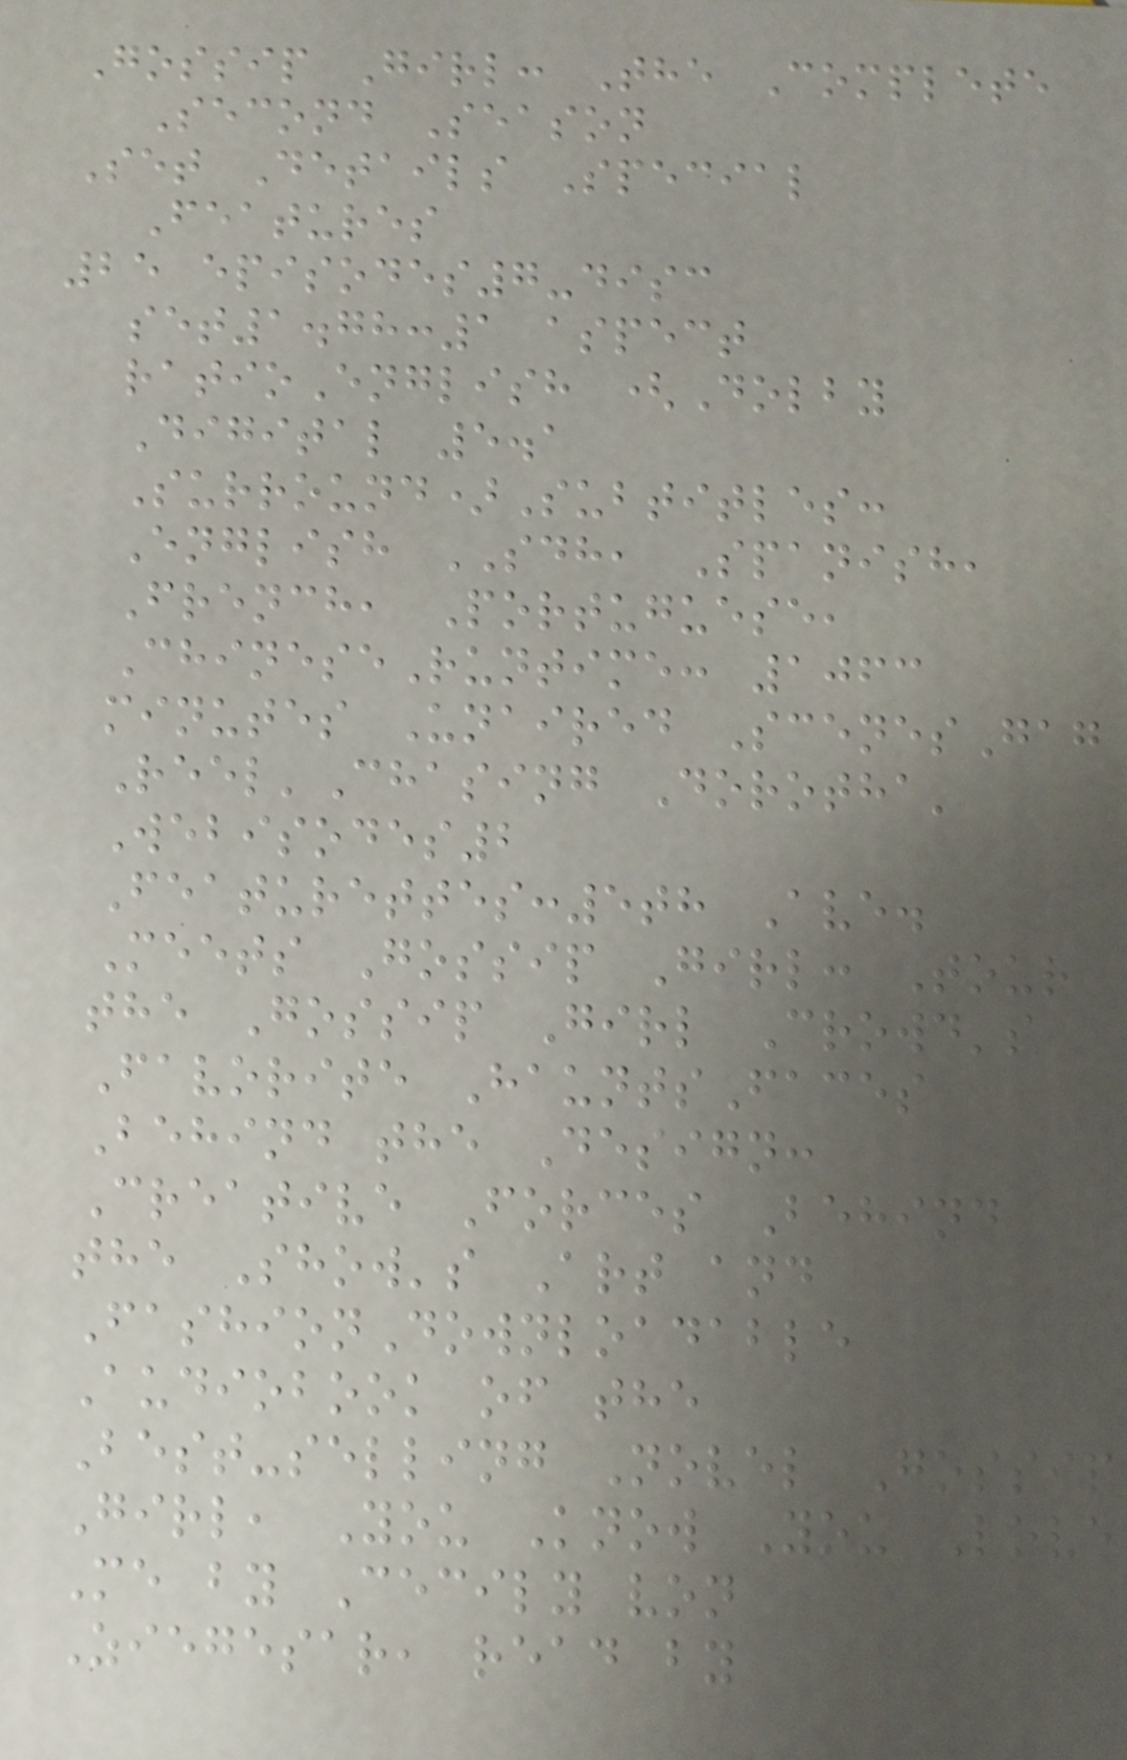Gossip Girl: The Complete
Second Season
Set Details Special
Features
25 episodes7-disc
set1.78:1 aspect
ratioEnglish (Dolby
Digital 5.1
Surround)Subtitles:
English SDH, Spanish,
French, Portuguese,
ChineseRuntime: 1063
minutes Unaired ScenesGag
Reel'Chasing Dorotha'
Webisodes2
Featurettes:5th Ave.
Meets Gossip Girl: Tour
the Gossip Girl Crowd's
Favorite HauntsFaces
Behind the Design:
Creative Forces Behind
the Show's Art and
FashionDownloadable
Audiobook of the
Best-selling Novel Gossip
Girl, You Know You Love
Me by Cecily von
Ziegesar, read by
